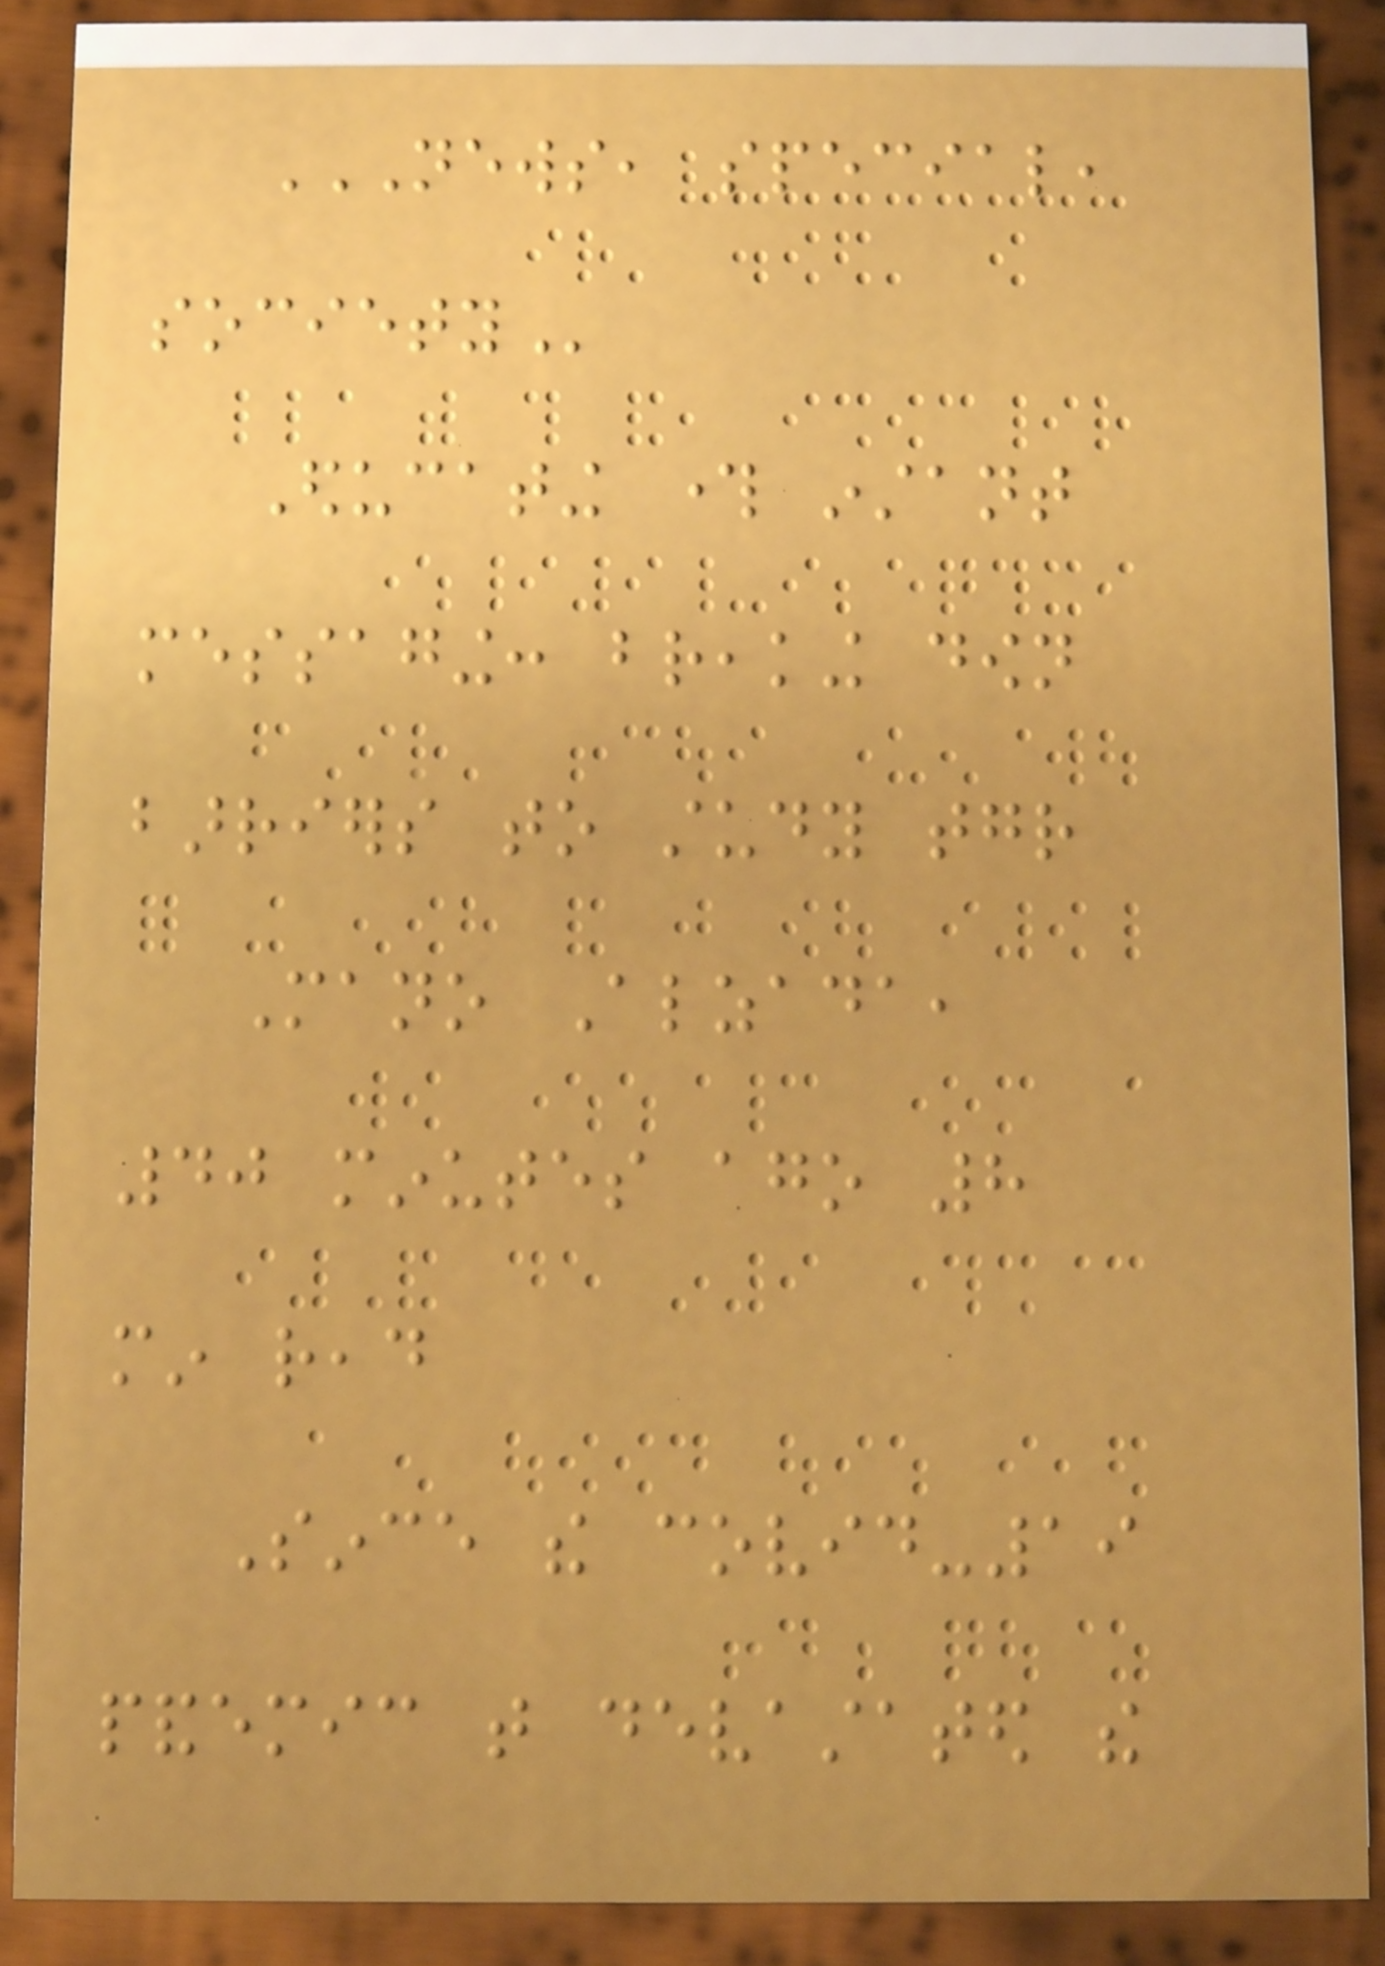NEWS, SPECIAL,
SOCIETY
Educating through instant
messaging: breaking down
barriers to study together
Mano Alzada,
40 minutes ago 8
min read
Since the covid-19
pandemic that devastated the
